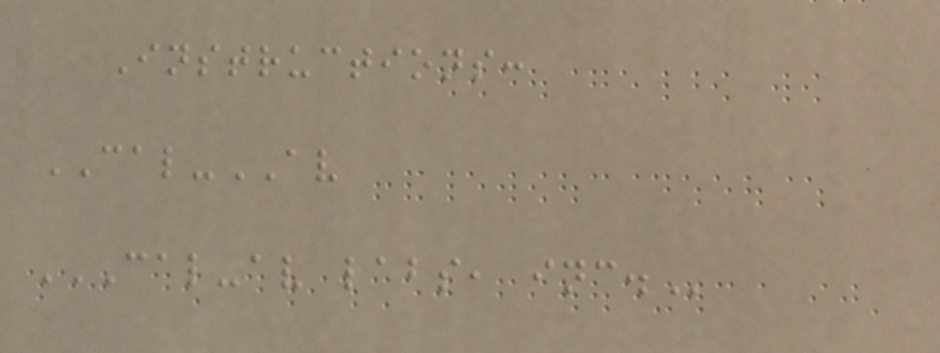Instructions:
CAL-AV
CAL-AV LABS, INC.
